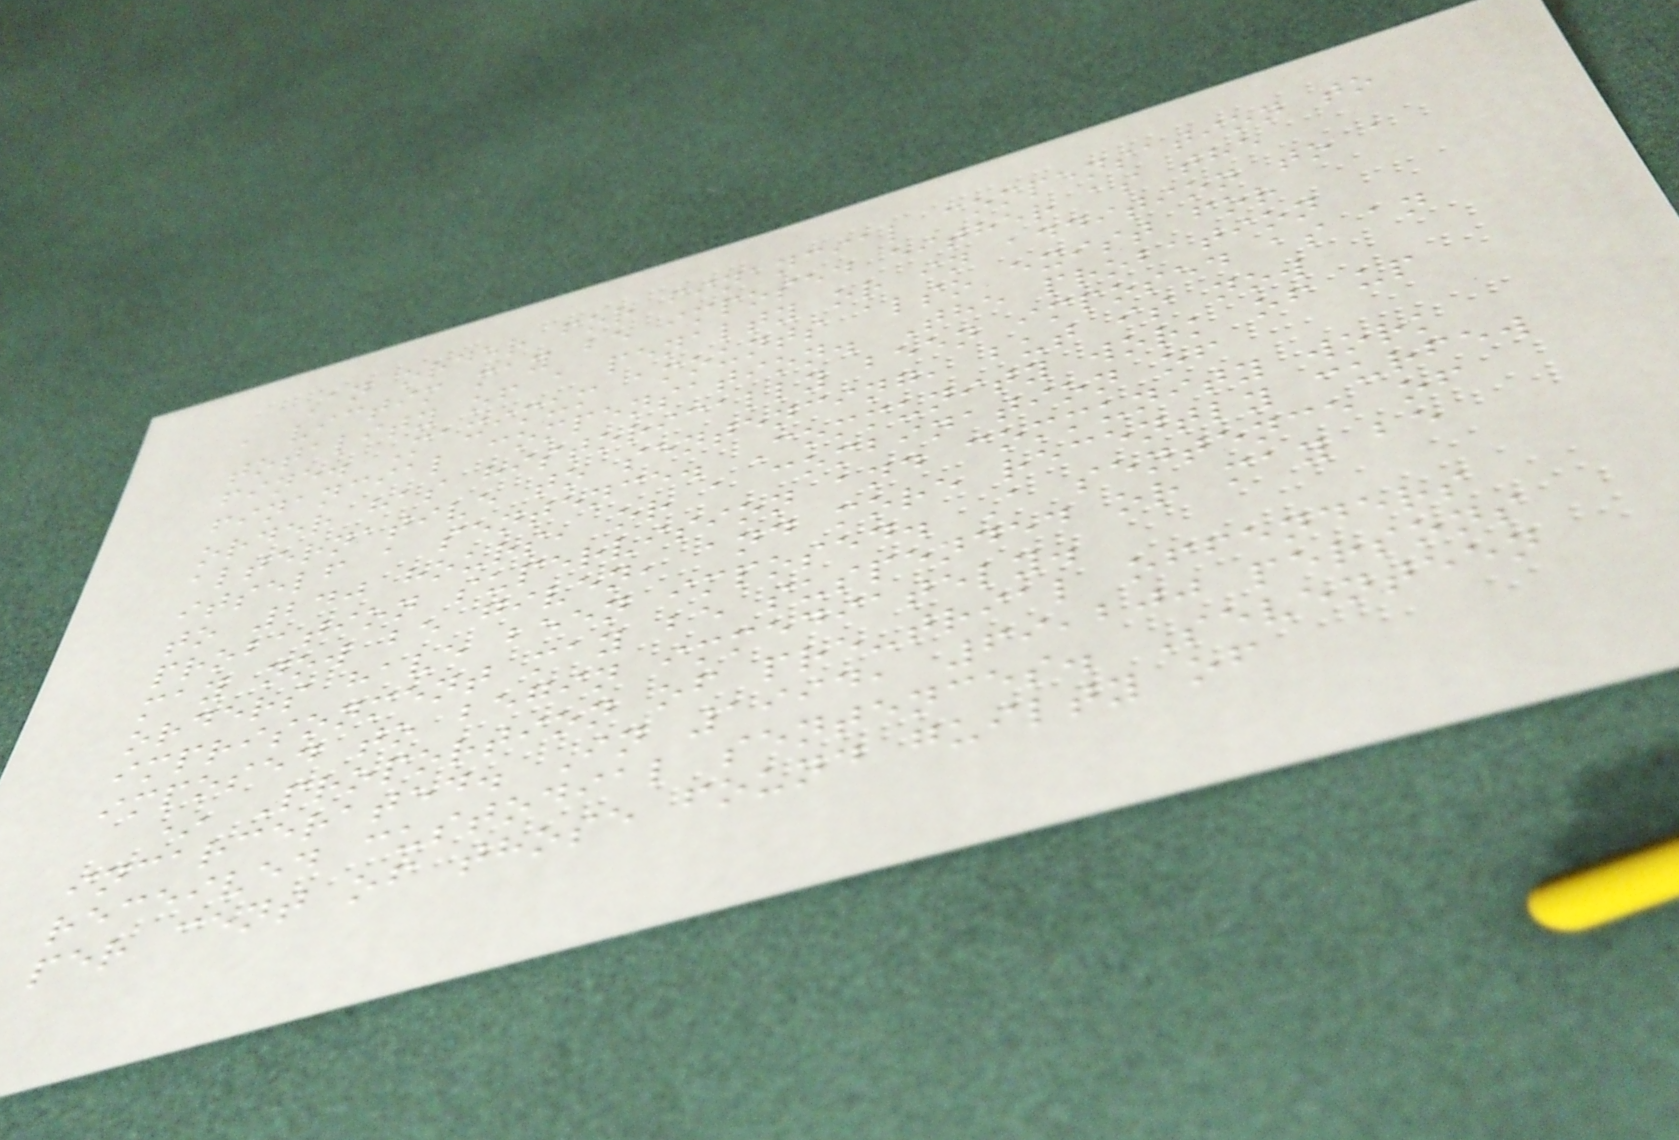An order for financial compensation to
a victim may be imposed either as the
totality of a penalty or in addition to a
fine. Maximum amounts also exist for
financial compensation. The probation
order has historically been imposed as an
alternative to sentencing, but is now
itself a sentence. Community work of up
to 240 hours, or a combination of
probation supervision and community work
may now be given, and more recently curfew
orders have been imposed. A sentence of
imprisonment may be suspended or may be
imposed to begin immediately.
* Proportion of pre-trial offenders
incarcerated. In 1994, 69,200 persons
received custodial sentences. Seventeen
per cent of those found guilty of
